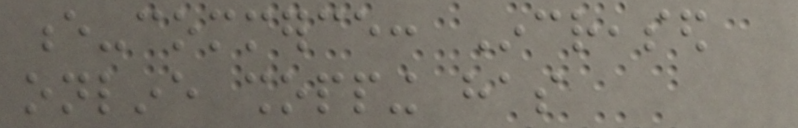e-commerce: Increased
online shopping has
